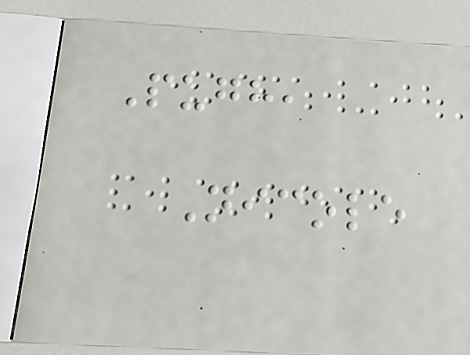Pugh,
Nicole
